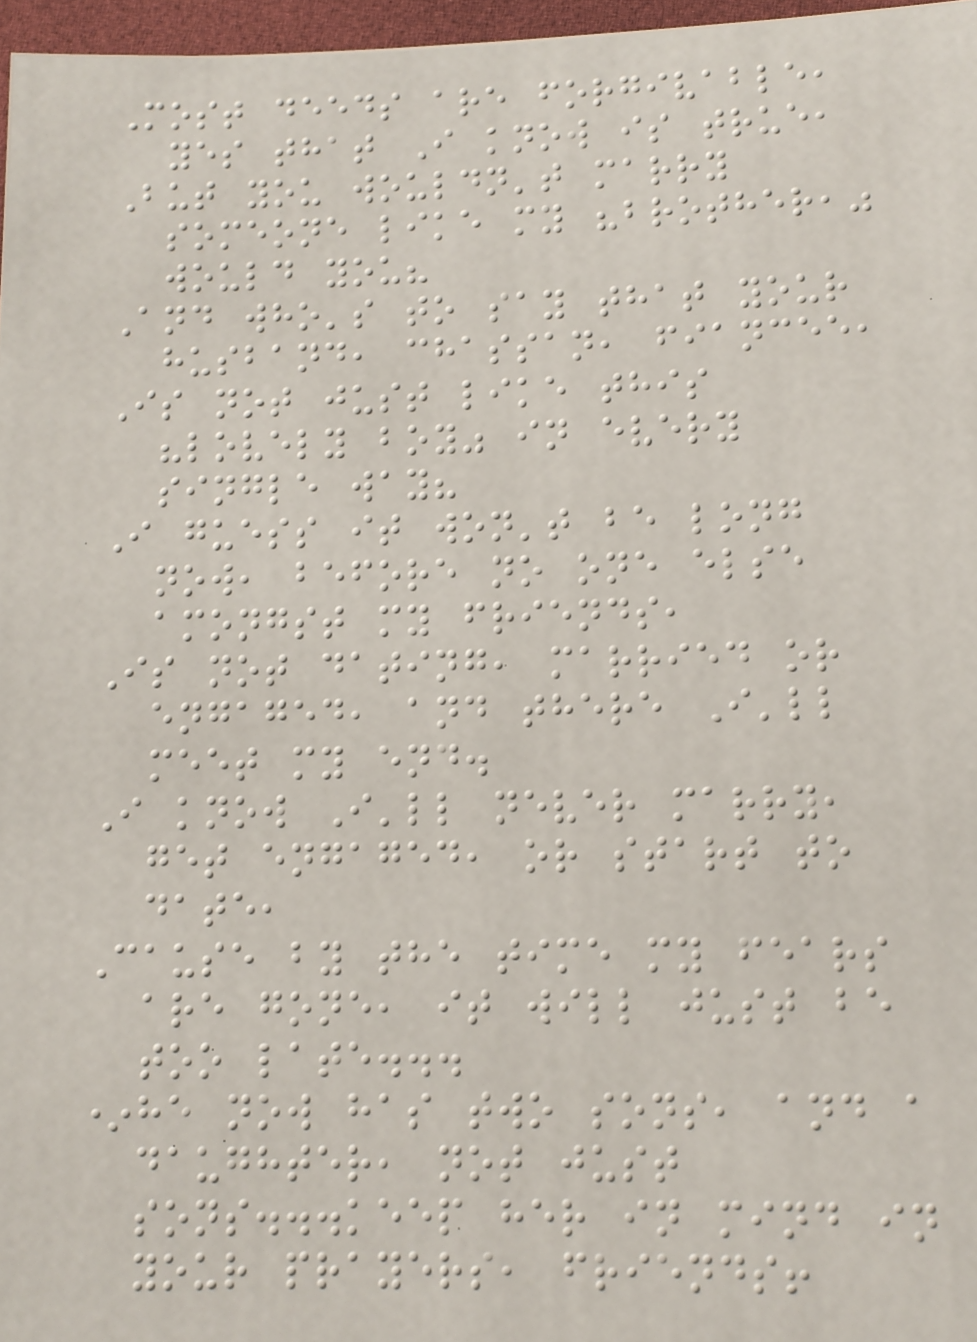Most deeds are forgivable,
yes that I know is true,
But you wouldn't marry
someone like my "brother,"
would you?
And who's to say that your
husband, chassan, fiancee,
Is not just like this
"lovely boy" in every
single way?
I guess it won't be long
now, before no one else
amongst my friends,
Is not dating, married or
engaged, and there I'll
meet my end.
I know I'll never marry,
get engaged, or start to
date,
Cause by the time my fears
are gone, it will just be
too late...
*he now has two sons, and a
daughter, not just
sons...keep her in mind in
your prayers, friends!
